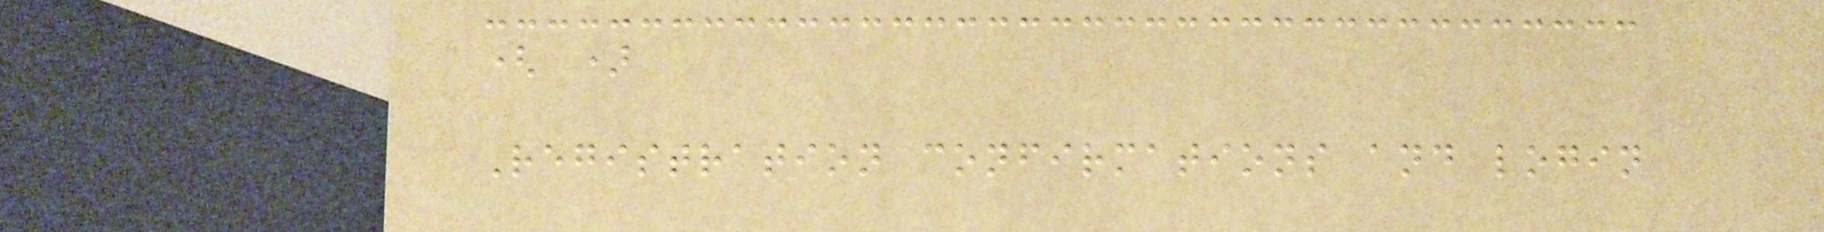( )
Registration confirmations and login
